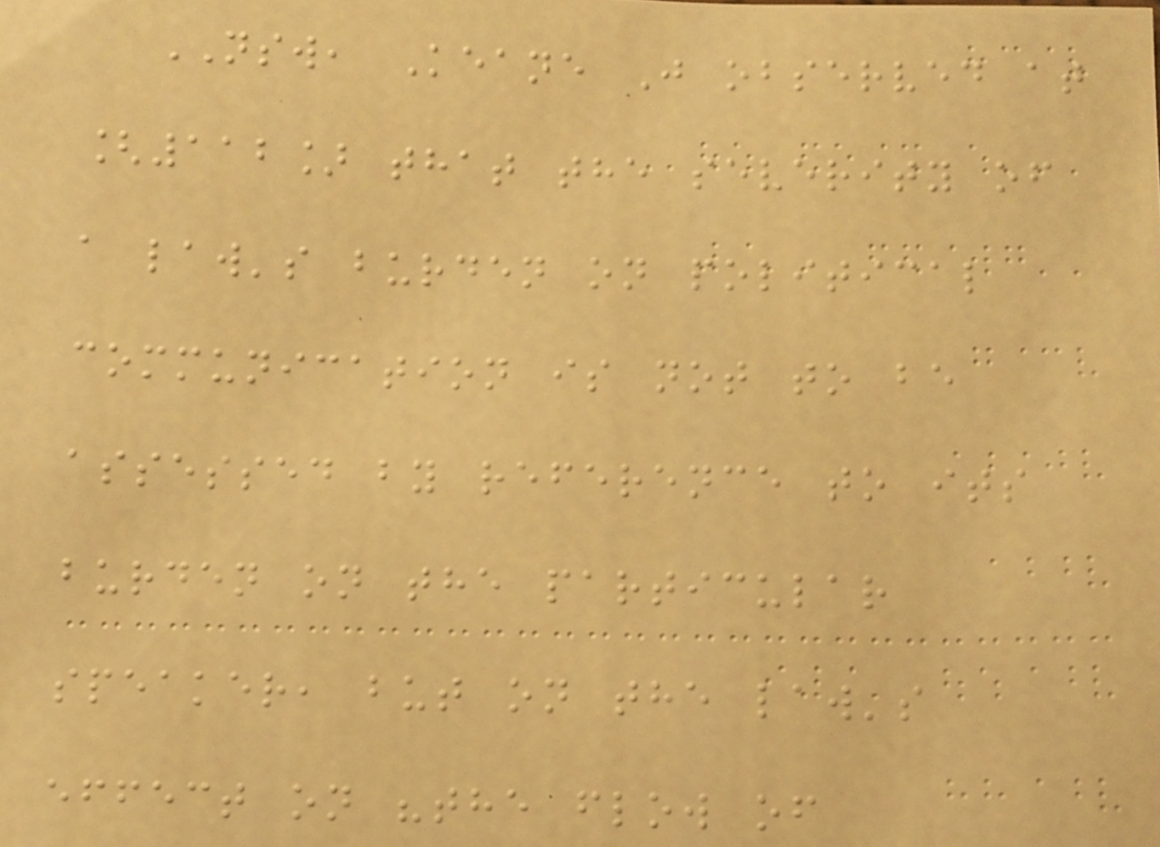NSW, Keane J observed at
[112] that the severity of
a law's burden on political
communication is not to be
assessed by reference to its
burden on the particular
speaker, but on the law's
effect on "the flow of
